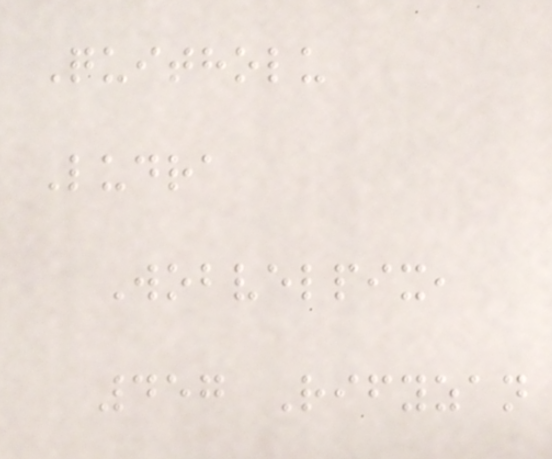Quitholu
Ludra
Wobvelpix,
457 Rifyzan
